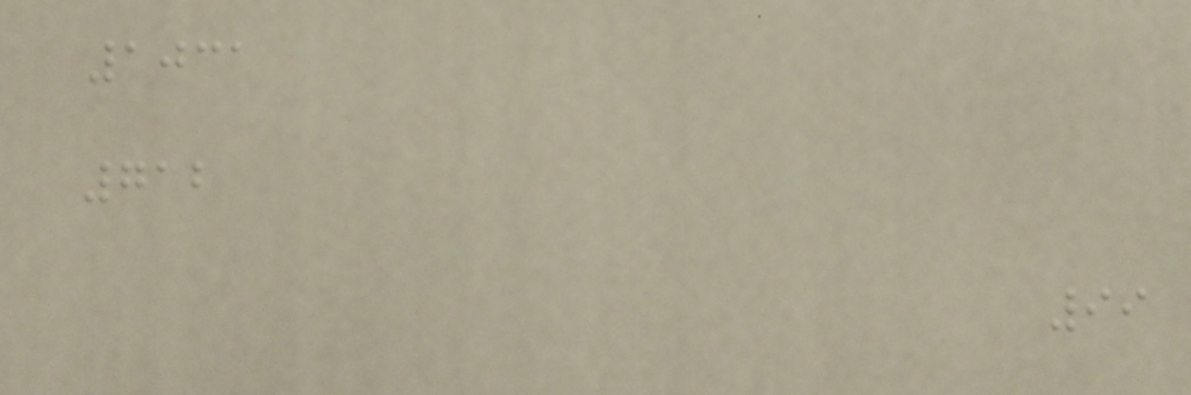1031
712
99
